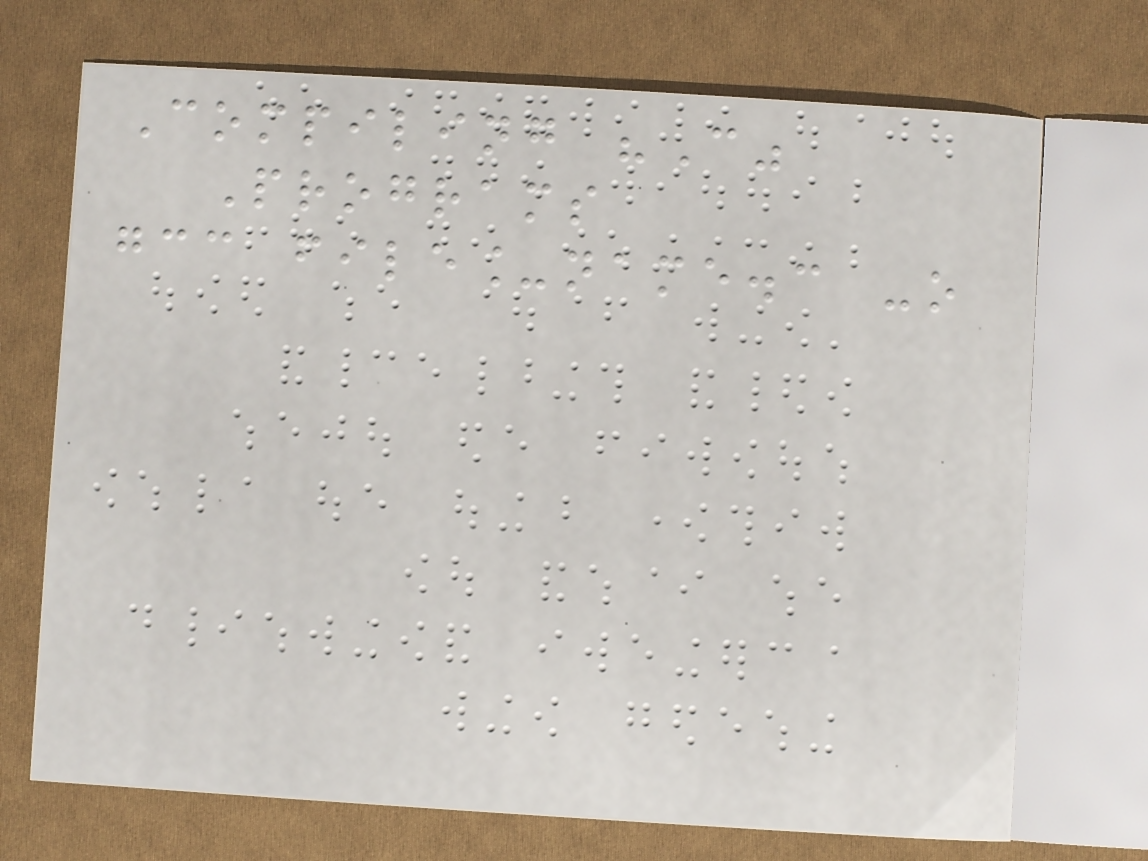Compiling "C"
Programs
gcc file_name.c -o
